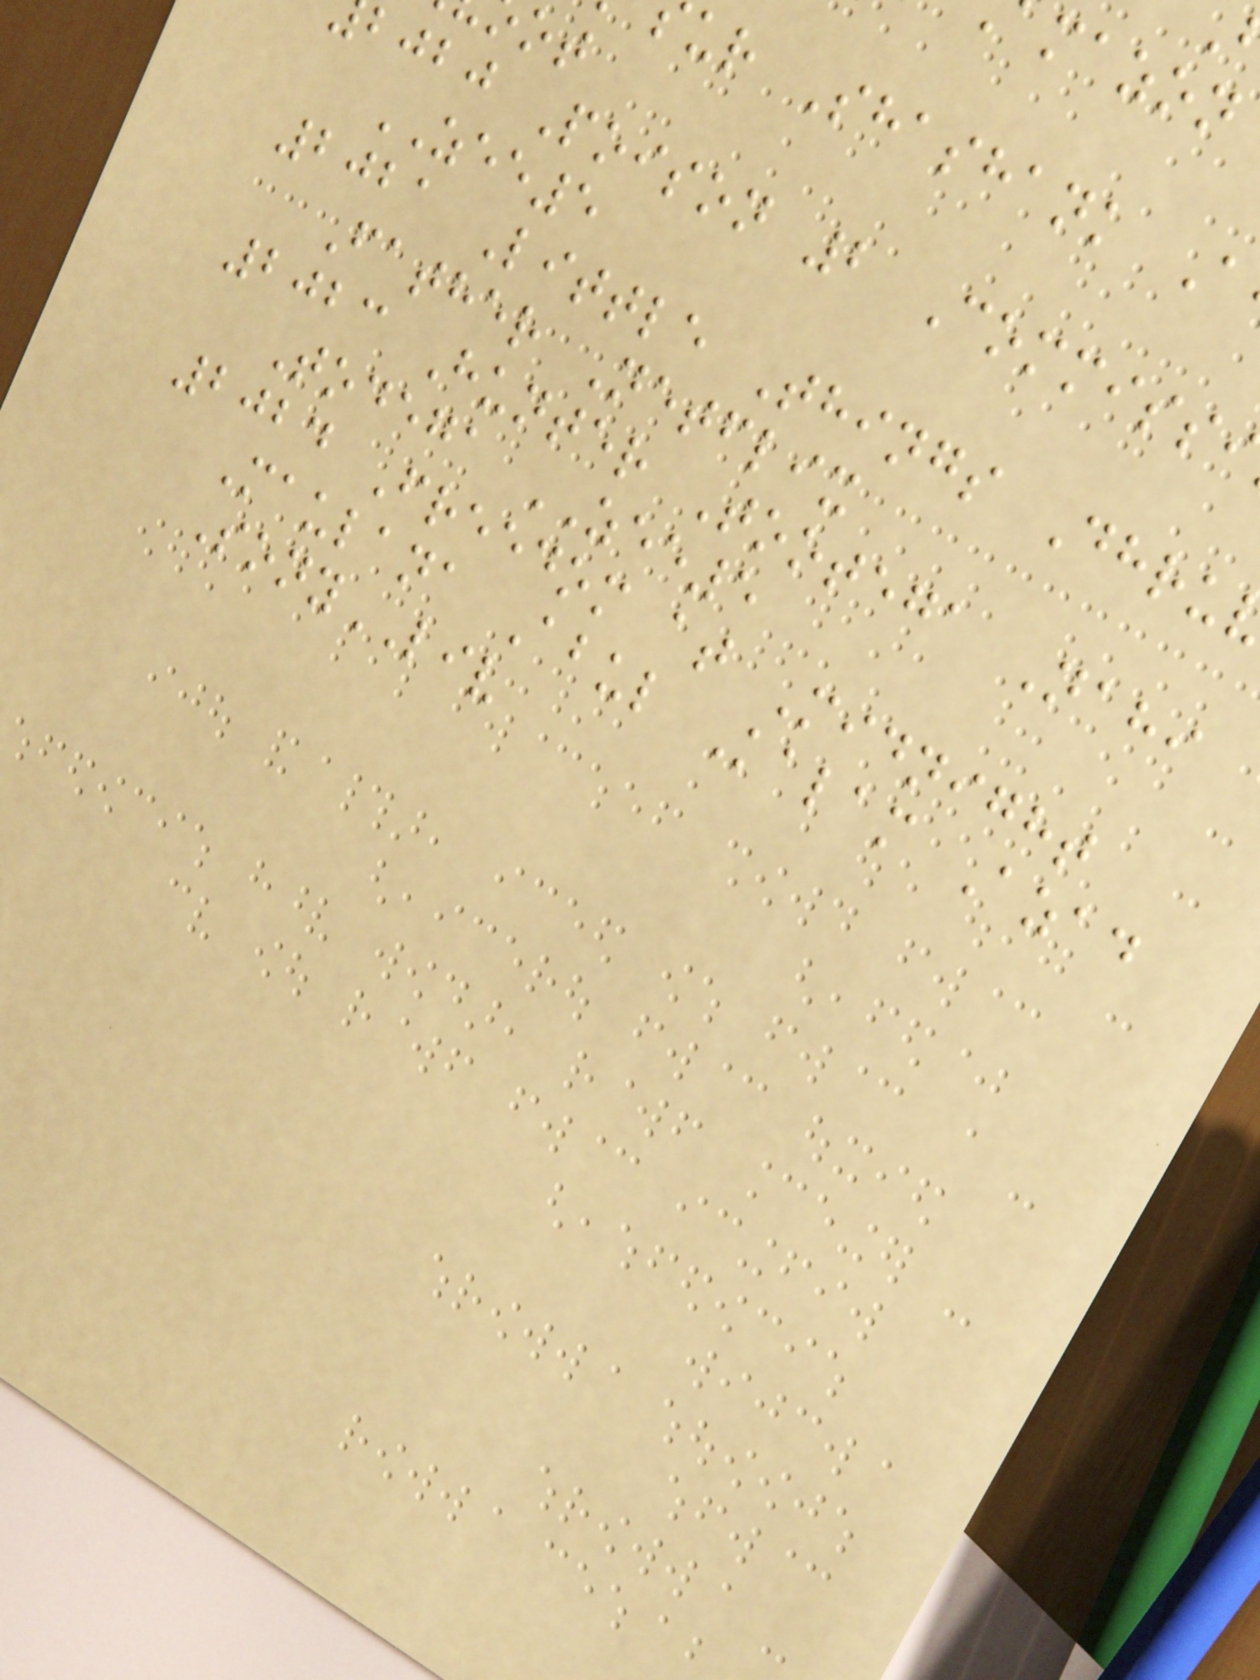ur Shashank A
bjbj Poison 2 Commiss
ZEE5
2021 Little Things Dhru
Father Netflix
2023 Hunter Tootega Nahi
Todega ZEE5
2024 Freedom at Midnight
Maulana Abul Kalam Azad
SonyLIV
